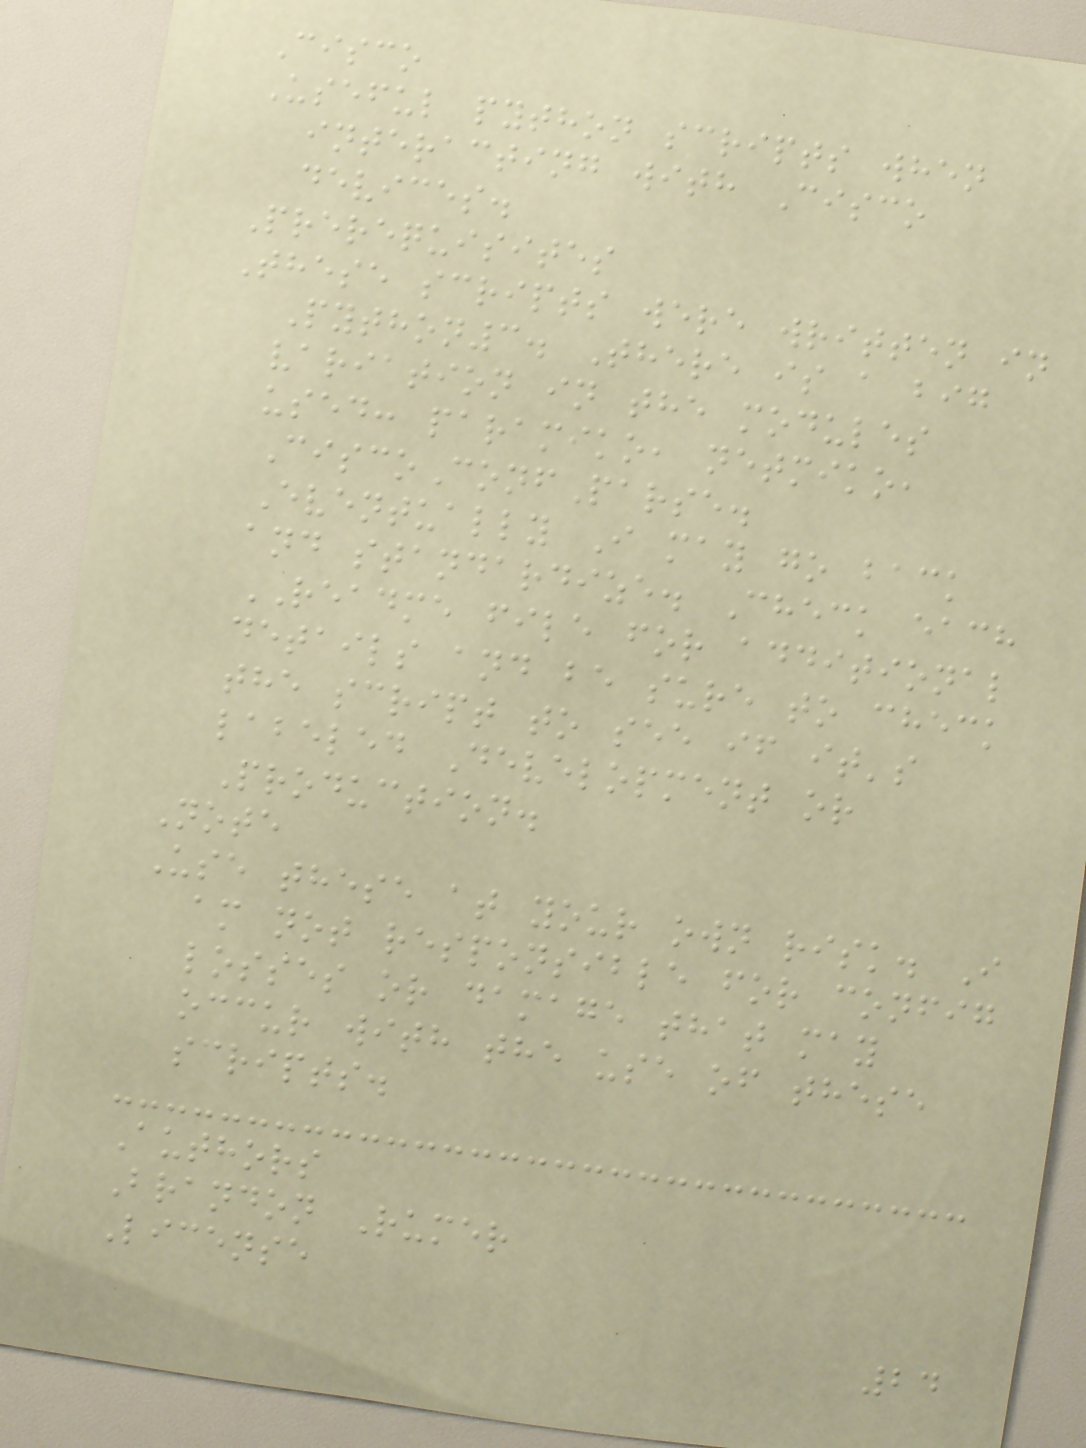Cisco
Useful python scripts when
interacting with Cisco
devices.
Prerequisites
These scripts were written in
Python3. There is a big
variation in the modules
used: paramiko, netmiko,
CiscoConfParse.
Eventually I may go back
and standardize. Check each
README file for additional
details and be sure to check
the script to see if it's
labeled Development or
Production.
Note
Use these at your own risk. I
am not responsible for config
losses or damage that may
occur with the use of these
scripts.
Authors
Brandon Rumer
License
24
